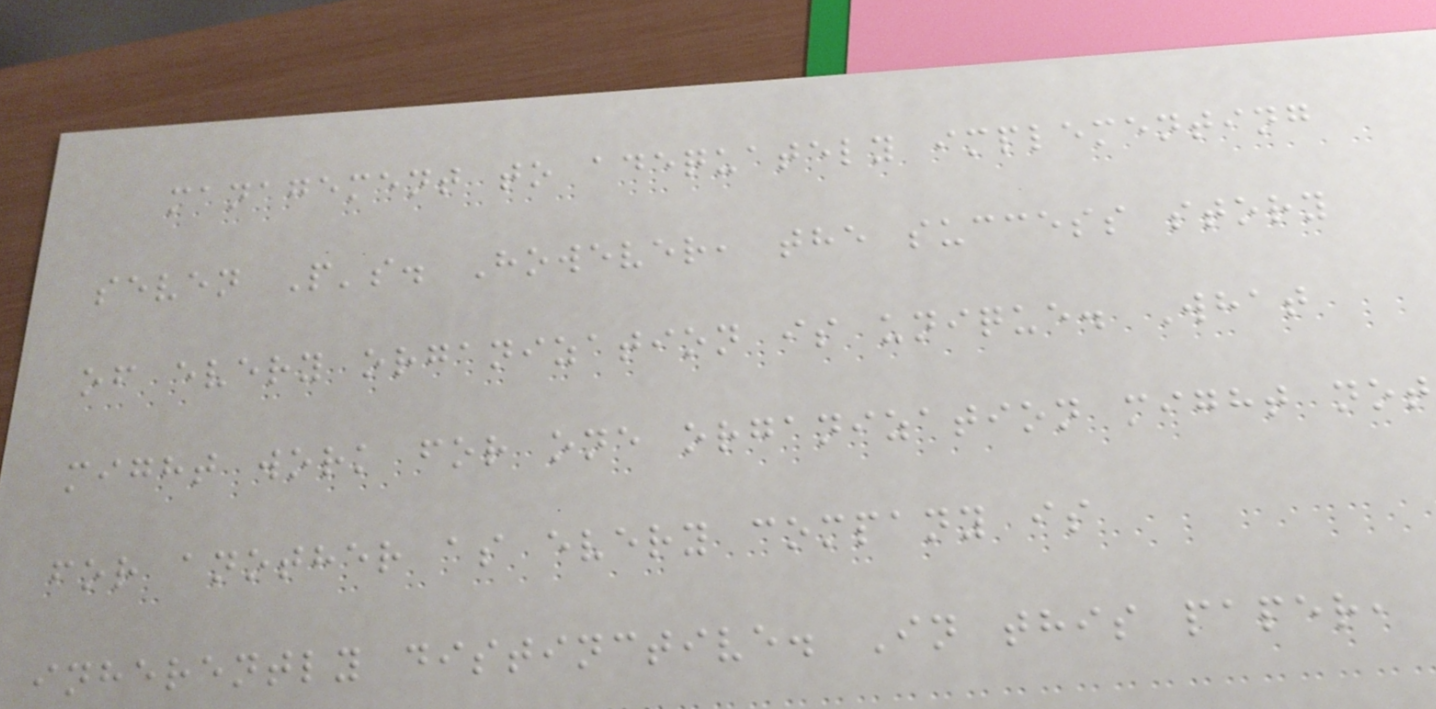management to adequately implementing
seven P's. However, the success story
of every organization is unique. What
might work for one organization might not
for another as every company is
inherently distinctive. In this paper,
